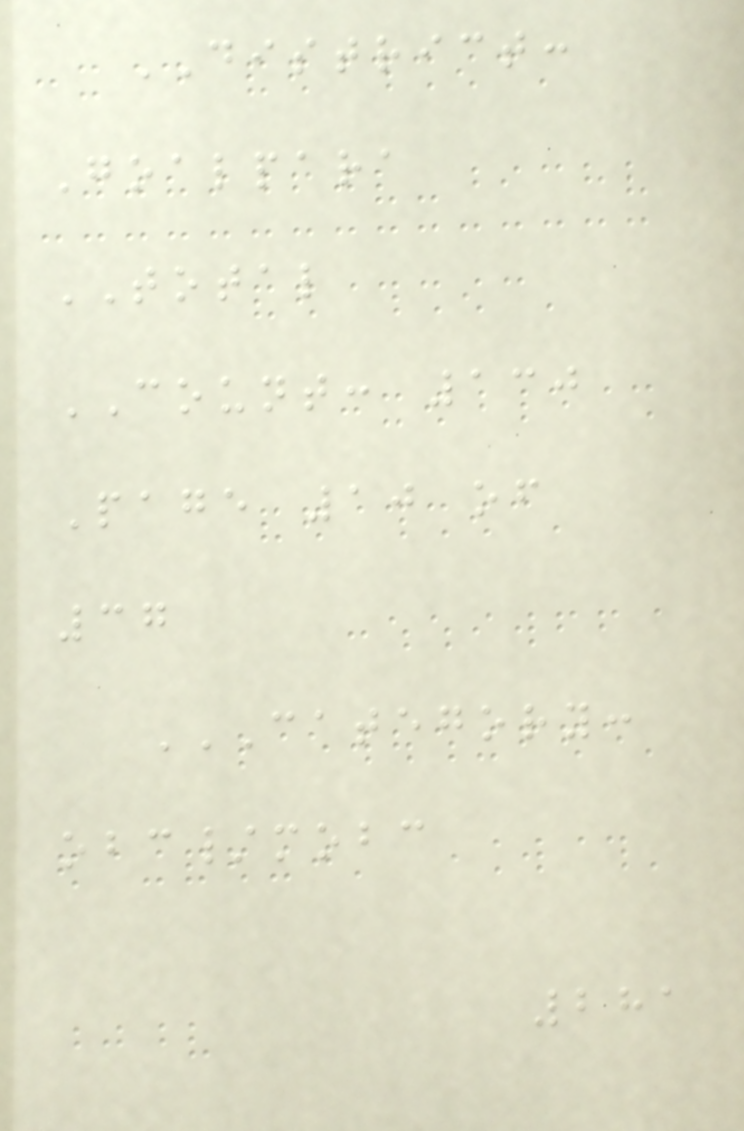DISTRICT:
Goalpara
TOTAL
COUNT: 130
Page 10 of
37
CATEGORY:
OBC/MOBC
281
